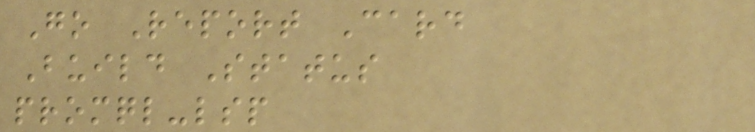Go Report Card
Build Status
promql-lsp
